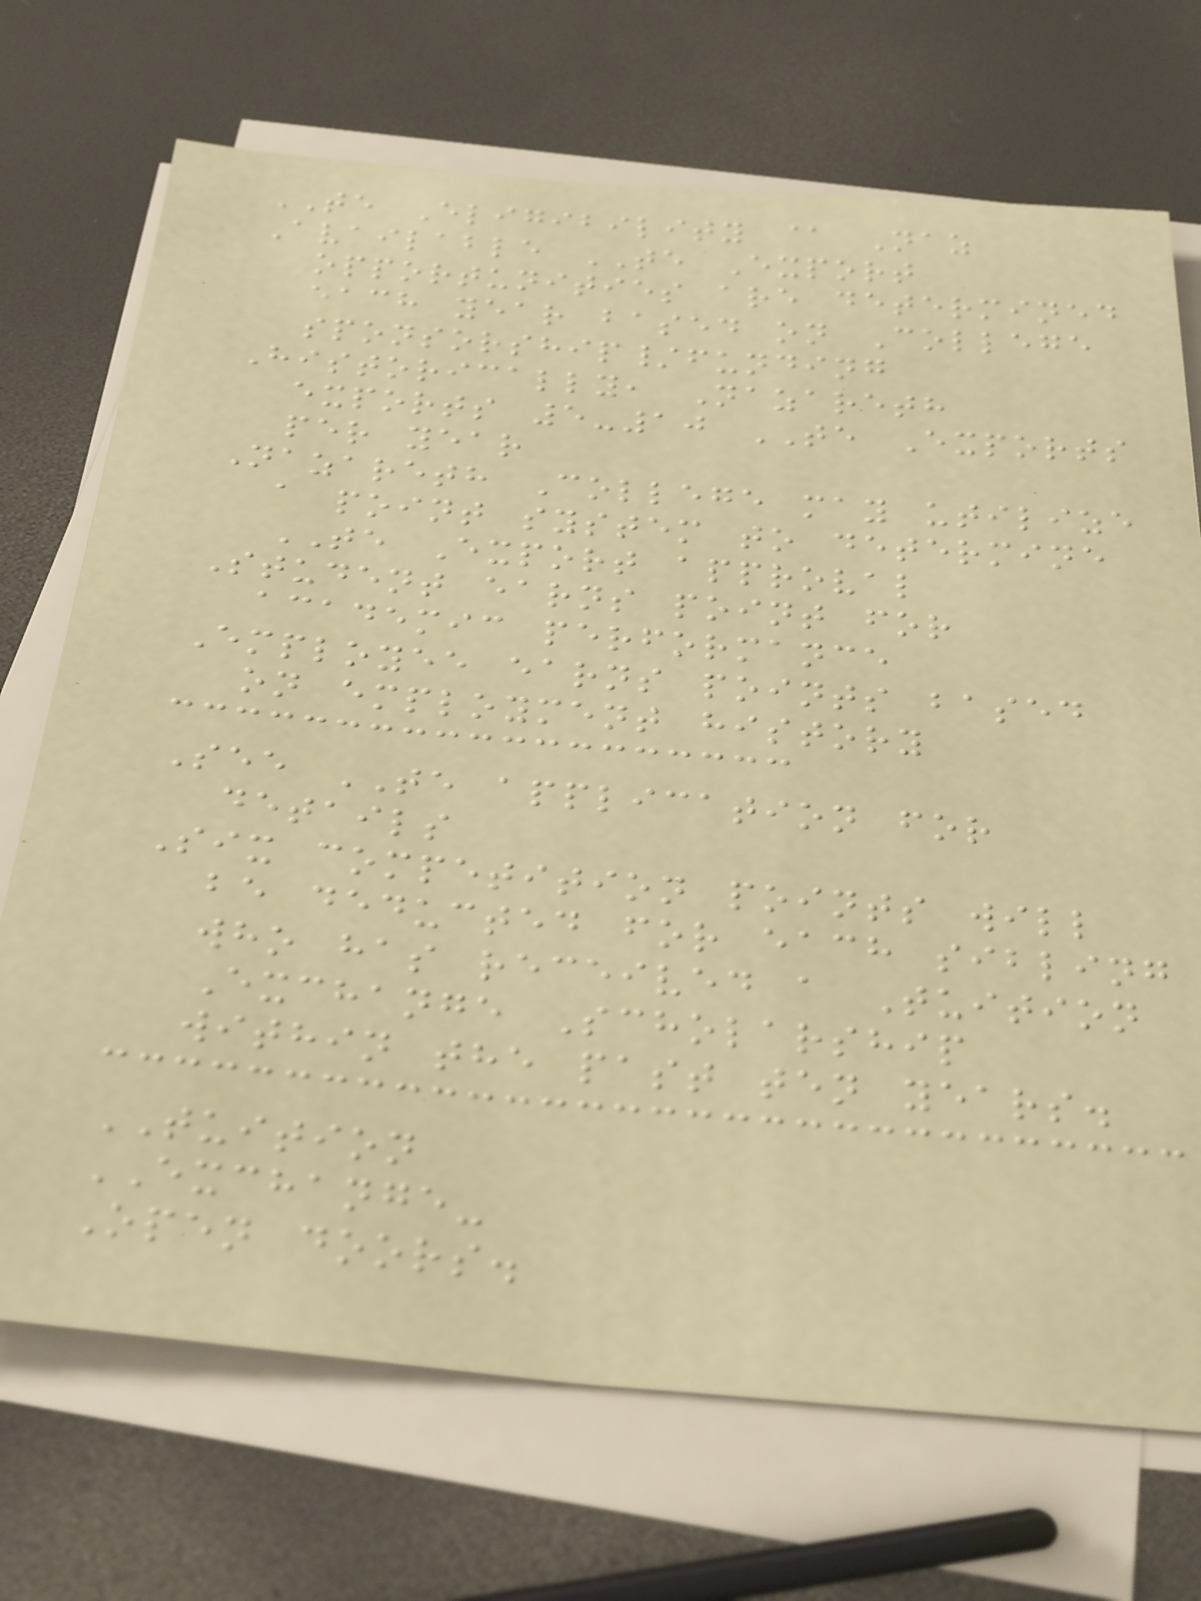TE Eligibility @ Naz
Available TE Export
opportunities are determined
each year based on College
sponsorship/funding
Historically, Nazareth
exports 5-10 TE Exports
per year
Nazareth College may utilize
a point system to determine
TE Export approval
Student earns point for
academic performance
Employee earns points based
on employment history
See TE application for
details
Six competition points will
be deducted for each sibling
who has received a Tuition
Exchange Scholarship
within the past ten years.
TUITION
EXCHANGE-
Open doors.
